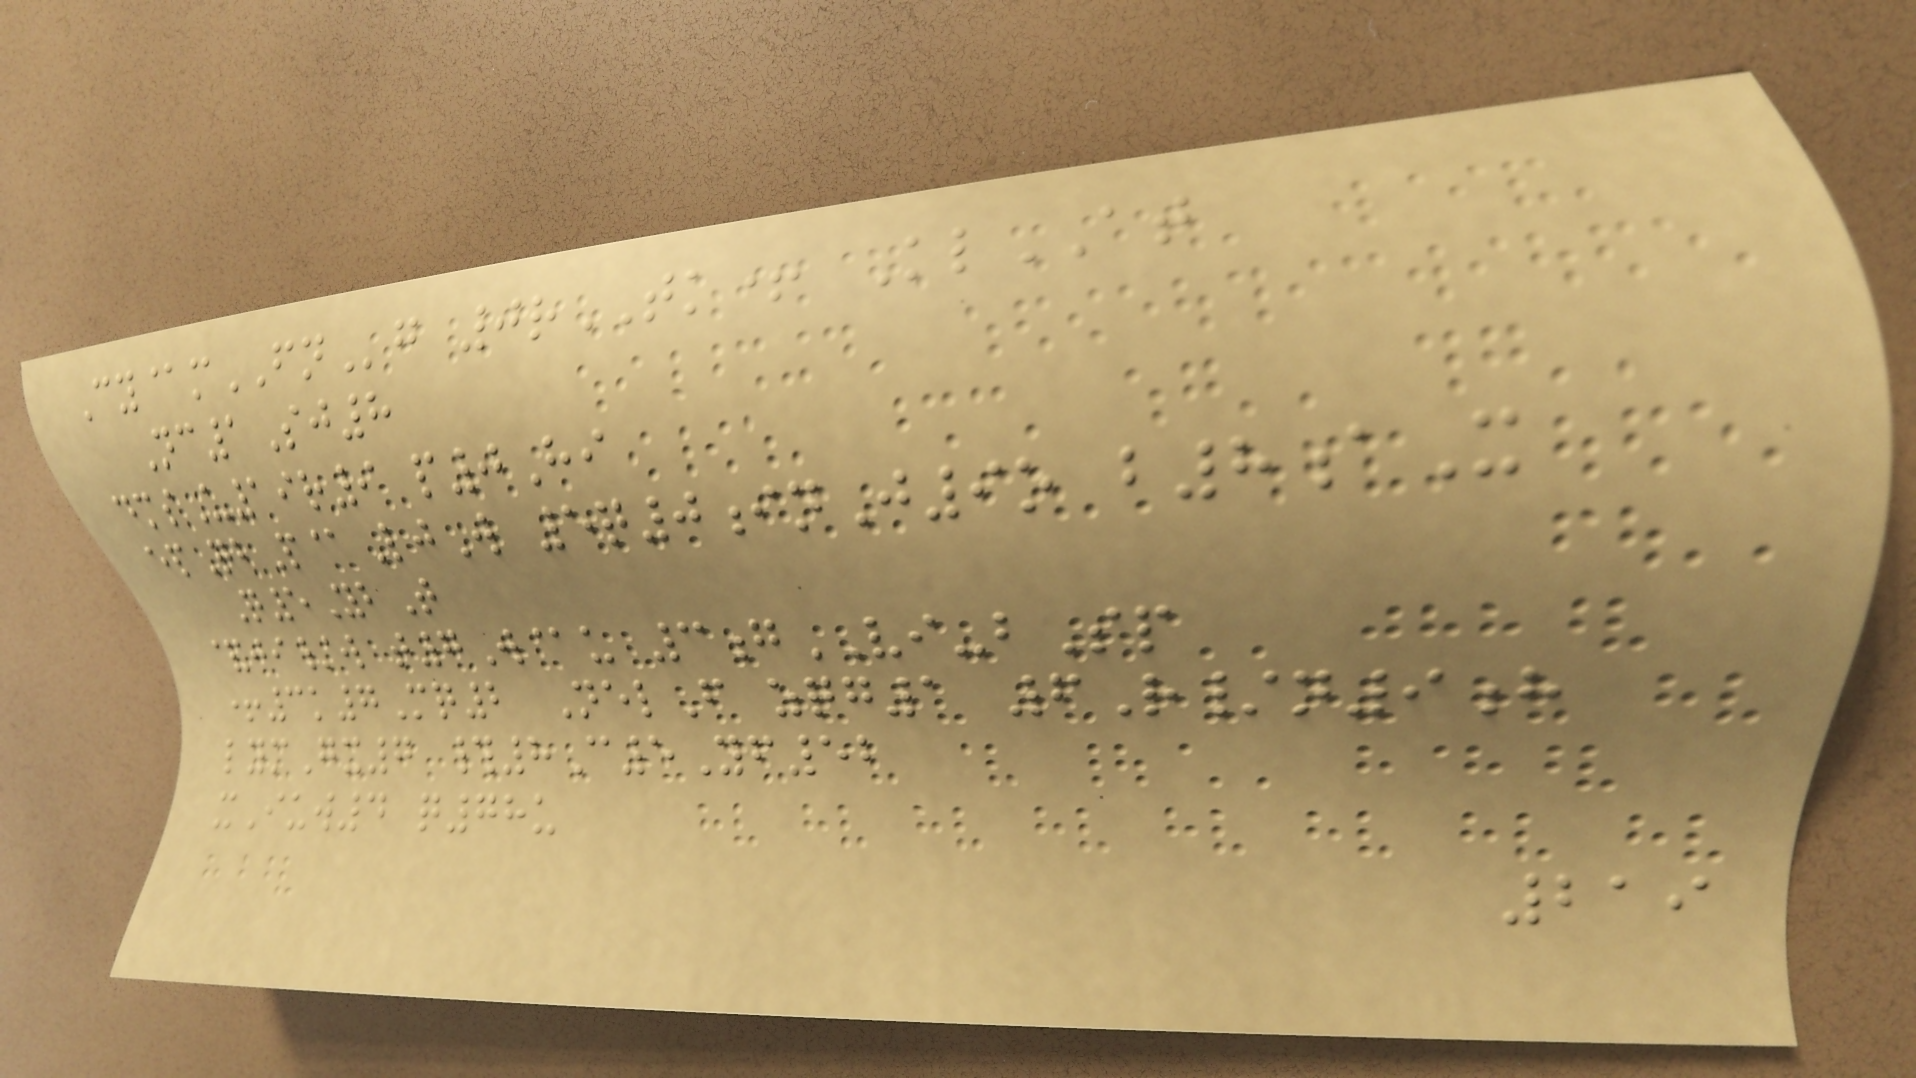Cy@mFNg 0rTK+ KlAT
Nc1Sj8
dmsU19r9 p0Hi
epQbP@LjW 5q0inJ9o b8aX
Q5YbT
&ji/w t7W@u 3gVI-bSp
+3k7Mq2 NelF zqg1 6R/n9h
lymGx7 #8C5Yf52
xIuw4 q78u
219
